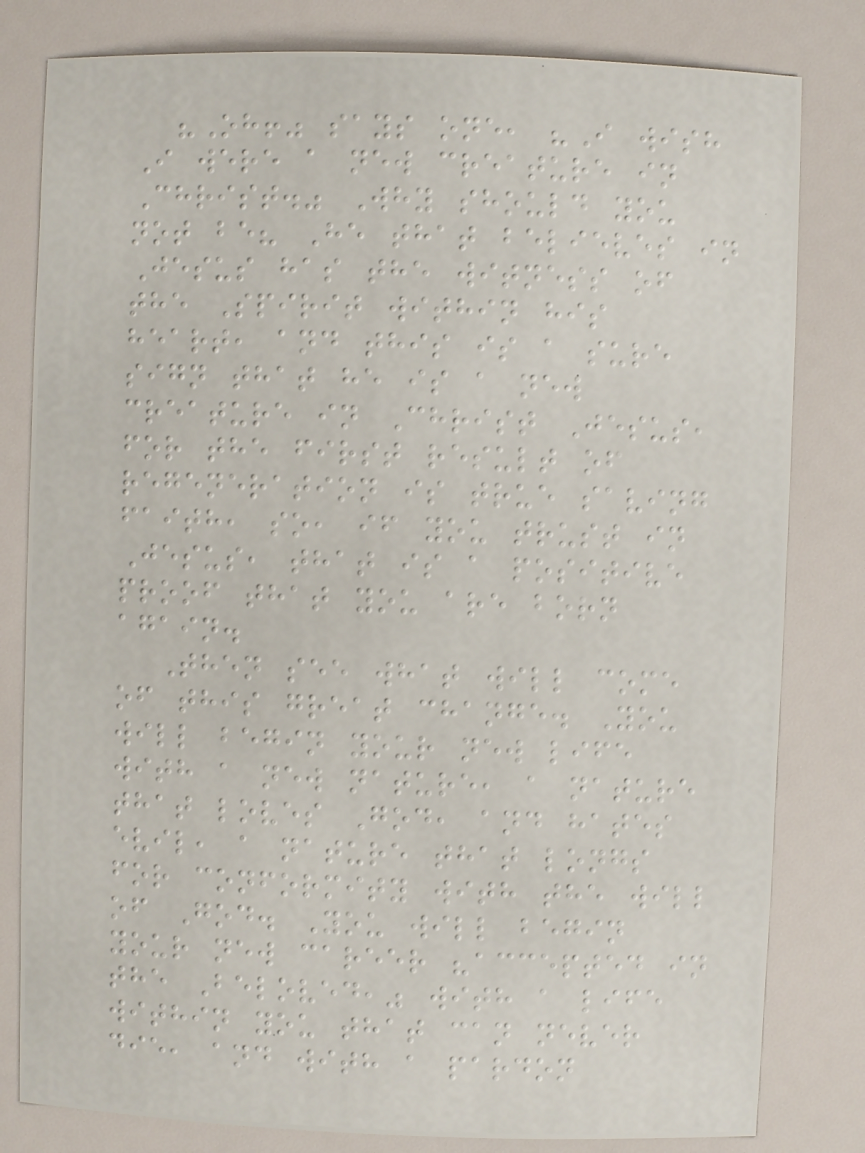"Oh!" says one, "I wish
I were a new creature in
Christ." Why should you
not be? He that believes in
Jesus has the witness of
the Spirit within his
heart, and this is a sure
sign that he is a new
creature in Christ Jesus,
for the first result of
regeneration is true saving
faith, so, if you trust in
Jesus, that is a positive
proof that you are born
again.
Then see what will come
of this great change. You
will begin your new life
with a new nature, a nature
that loves God, and hates
evil, a nature that longs
for conformity with the will
of God. You will begin
your new career "accepted in
the Beloved," with a life
within you that can never
die, and with a pardon
